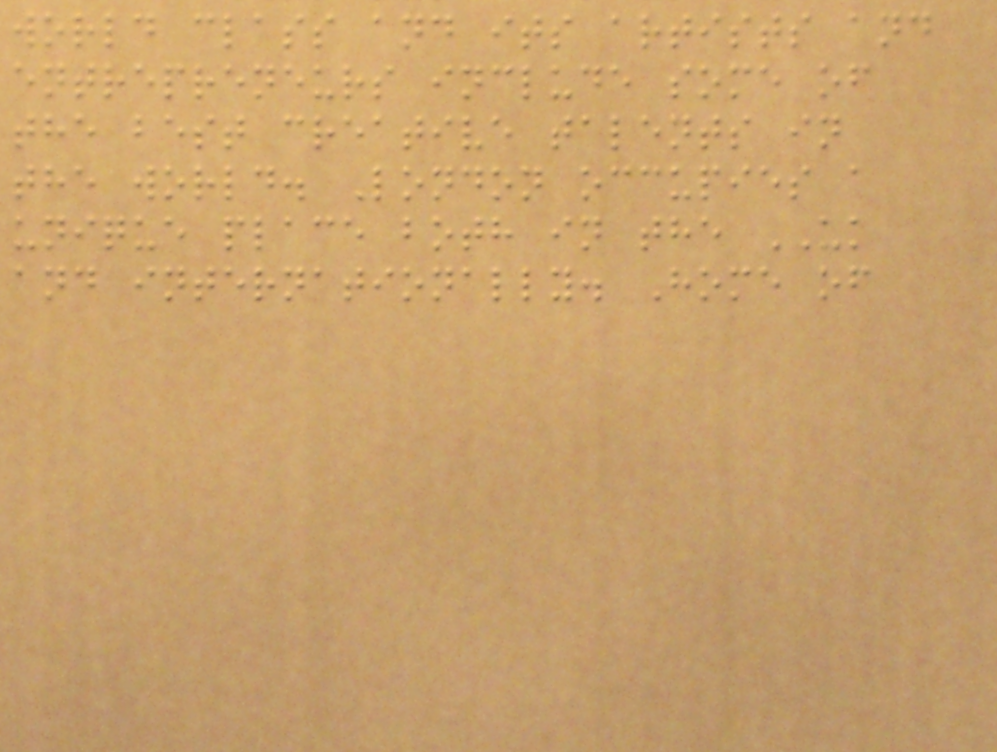world class and its artists and
entrepreneurs include some of
the best creative talents in
the world. London occupies a
unique place both in the UK
and internationally. Home of
